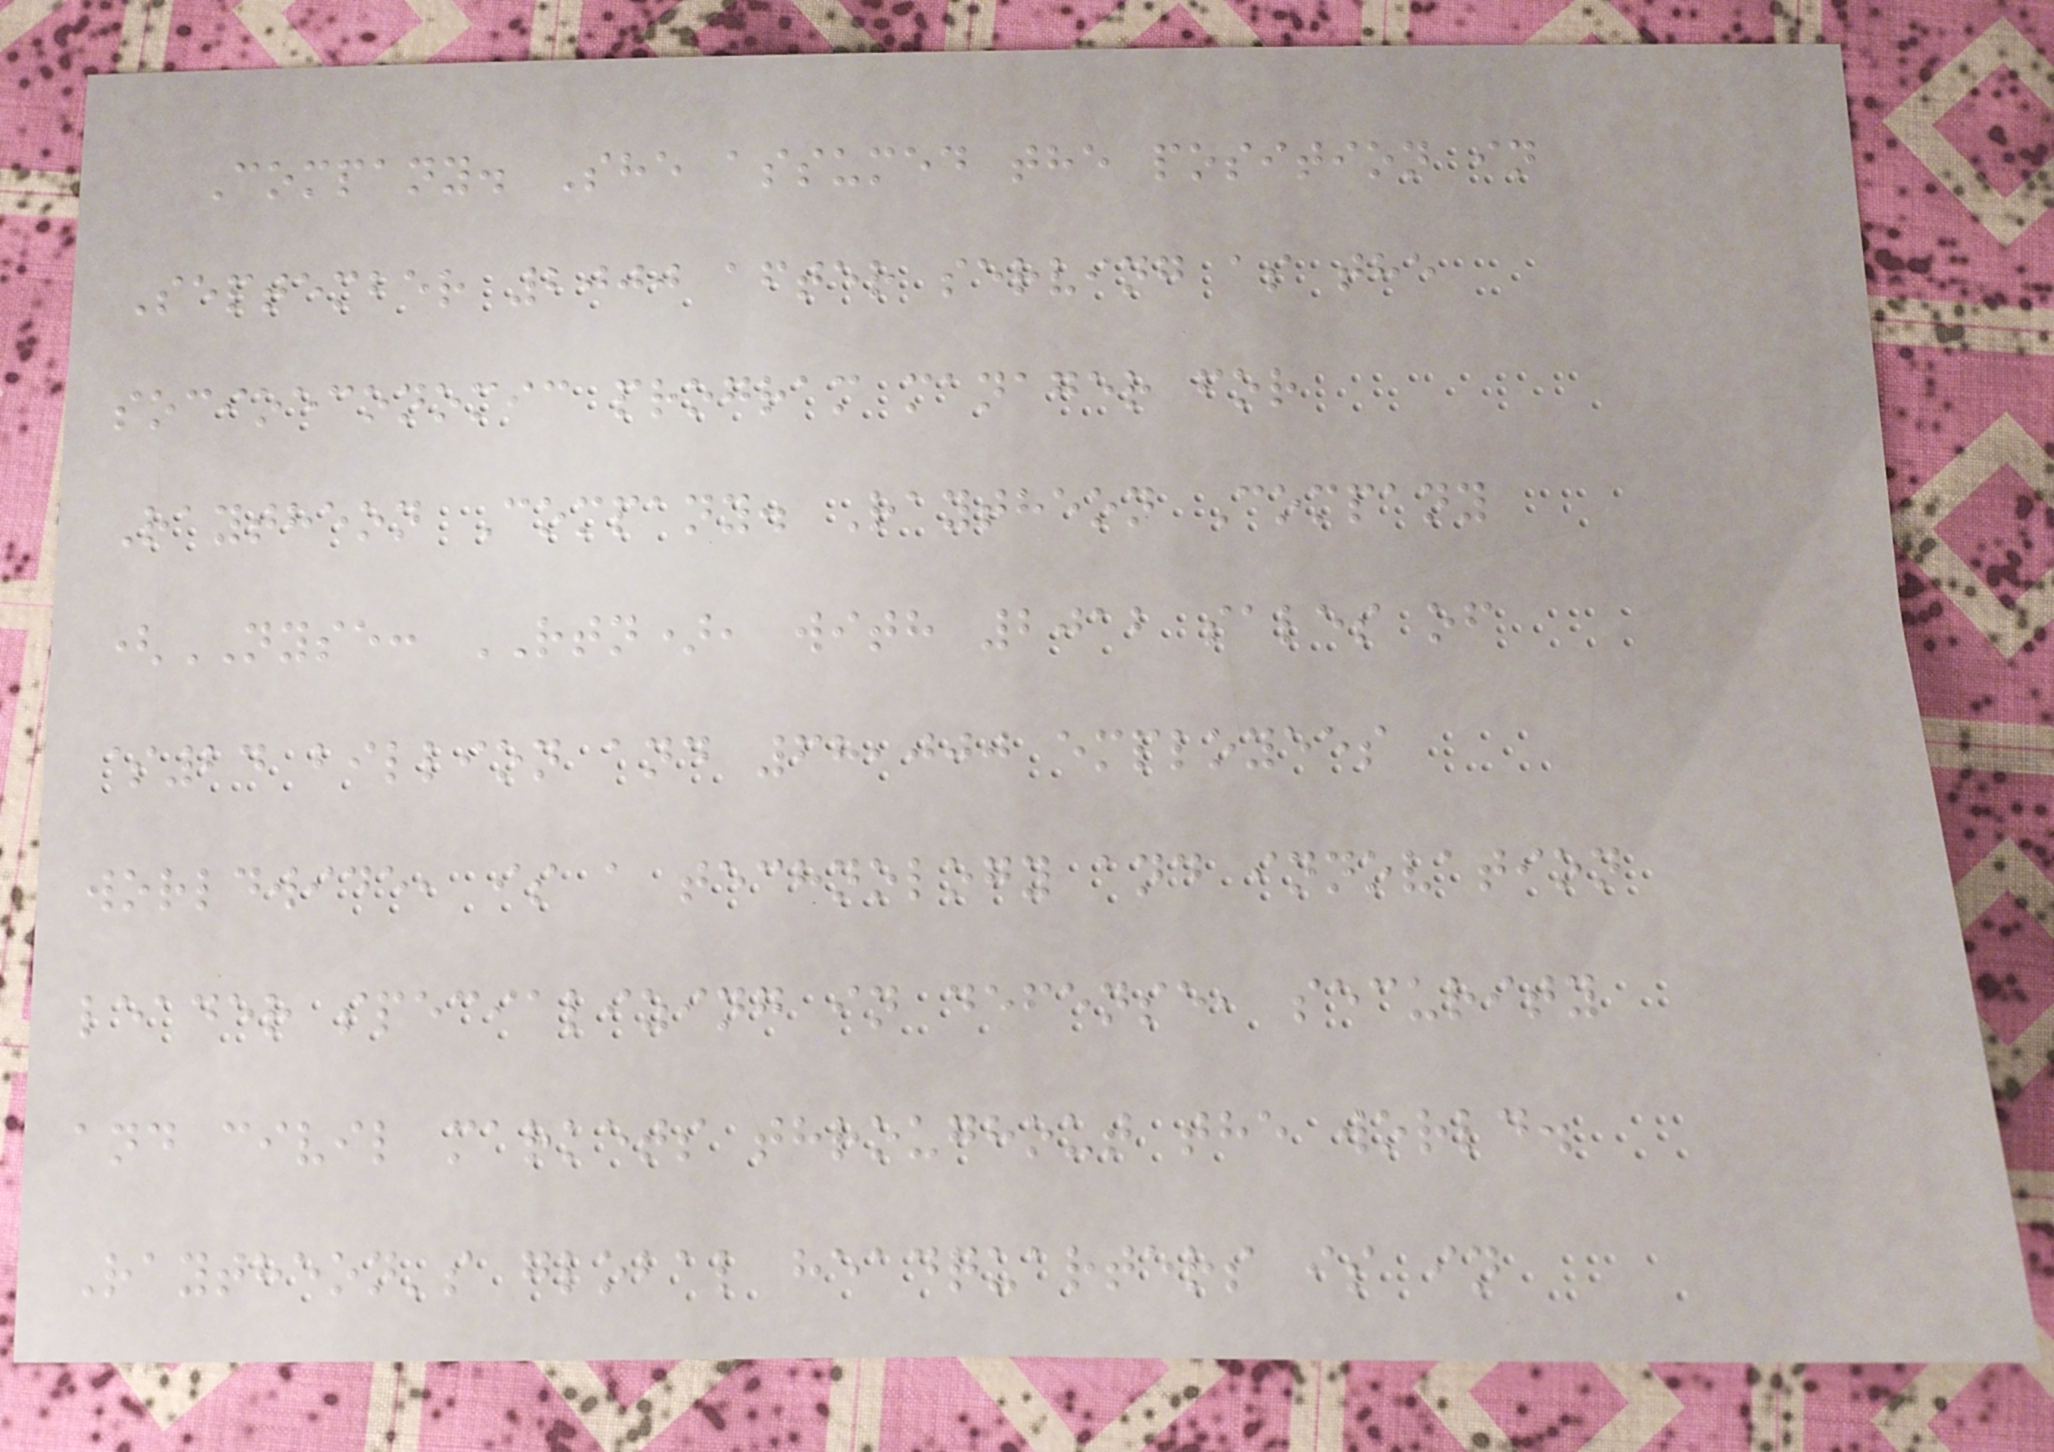Company. She assumed the position in
September 2000 after serving as the
socioeconomic program manager for
Raytheon Company. Raytheon Company
(NYSE: RTN), with 2012 sales of
$24 billion and 68,000 employees
worldwide, is a technology and innovation
leader specializing in defense, security
and civil markets throughout the world.
Raytheon's global headquarters is in
